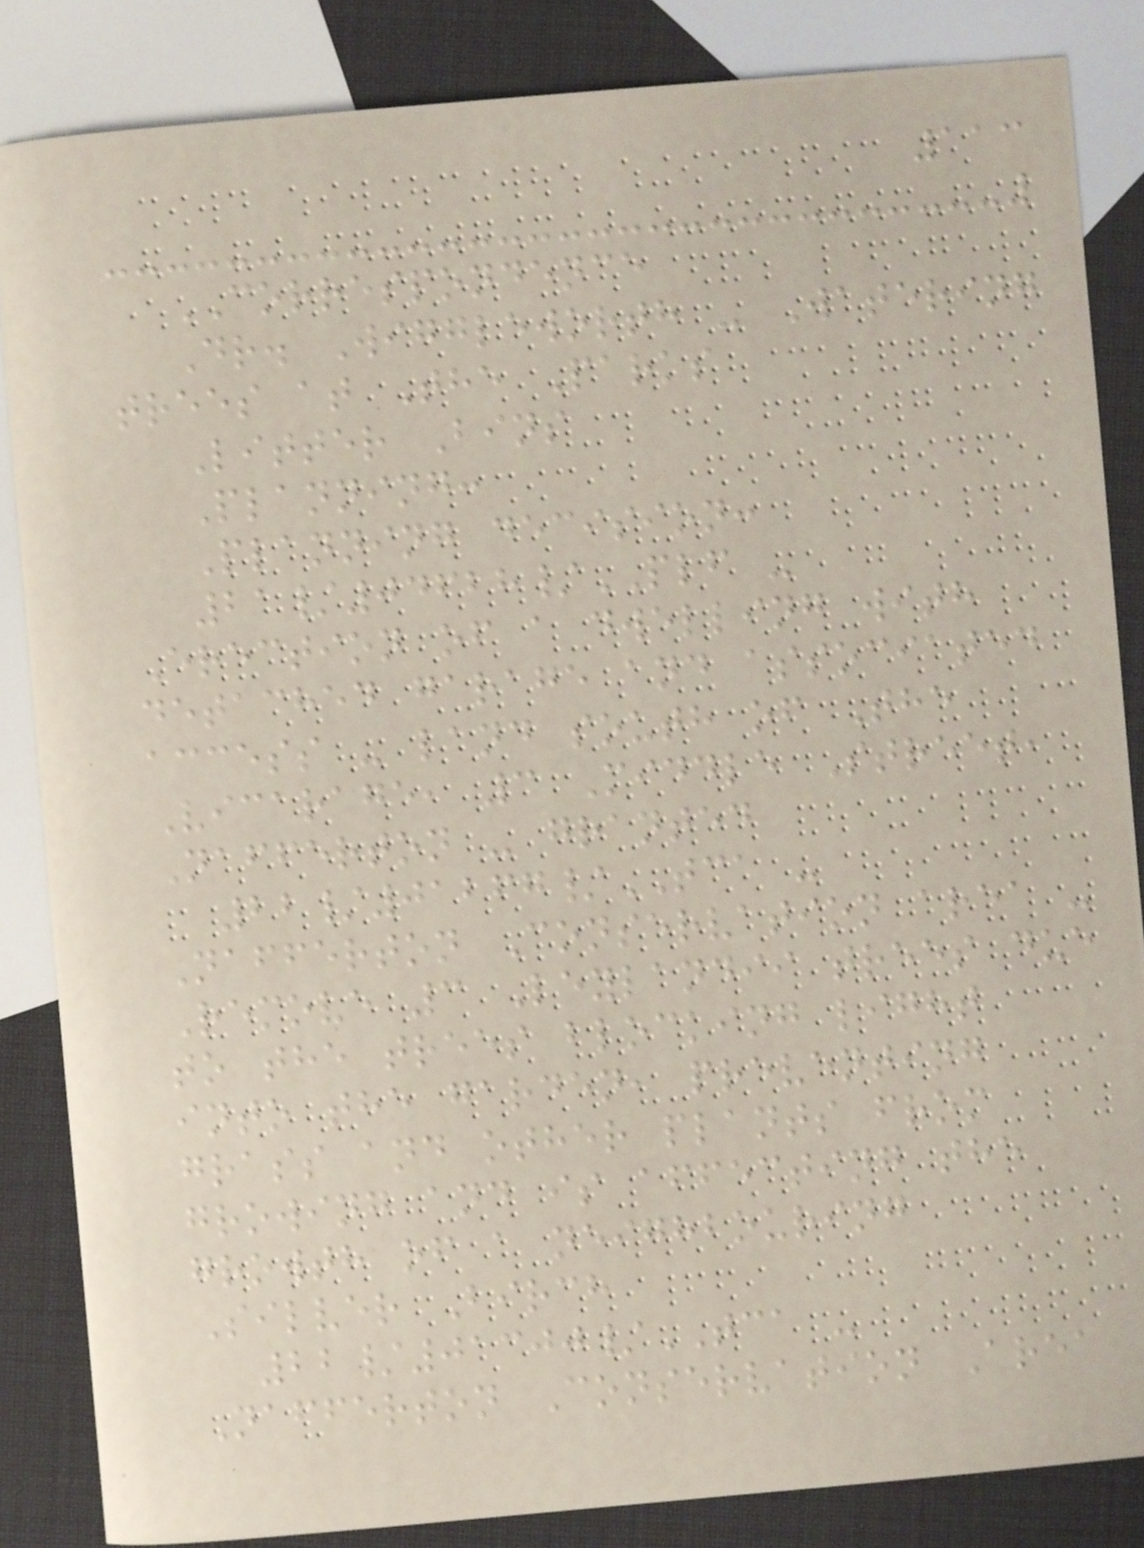113
CORRESPONDENCE
Dr. Wiggleworth - Watering
trees at The Parks
Litter Bins
Planning:
Planning decision:
21/04628/PLF -
Erection of a dwelling with
detached garage and associated
access - land south of The
Vicarage, 3 Middle Street,
Nafferton - granted
22/01267/TCA -
Nafferton Conservation area -
Remove 3 Leylandii trees due
to the trees blocking light
into the garden, preventing
grass and other plants from
growing and is affecting the
growth of a neighbouring
Silver Birch
22/01300/TCA -
Nafferton Conservation Area
